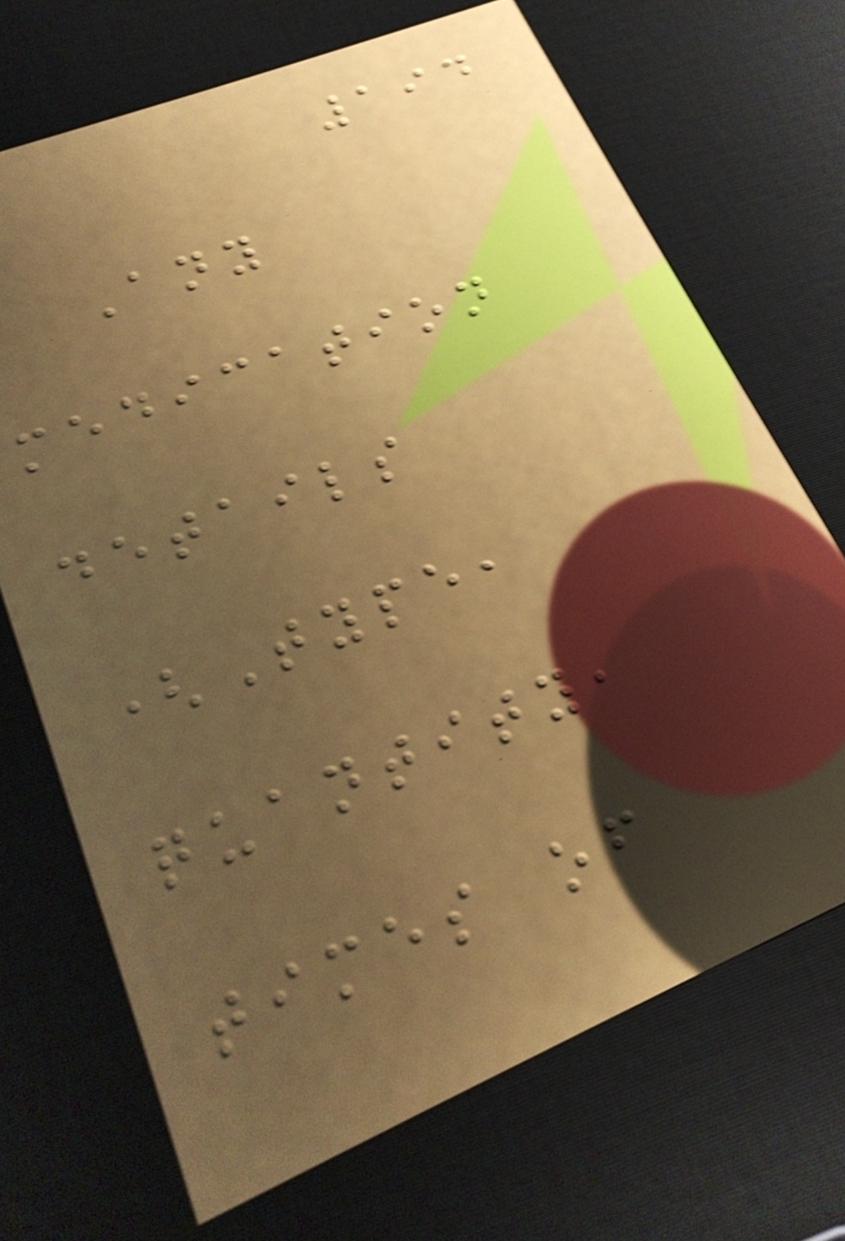194
Any
medication
details
(Type,
quantity,
times of
